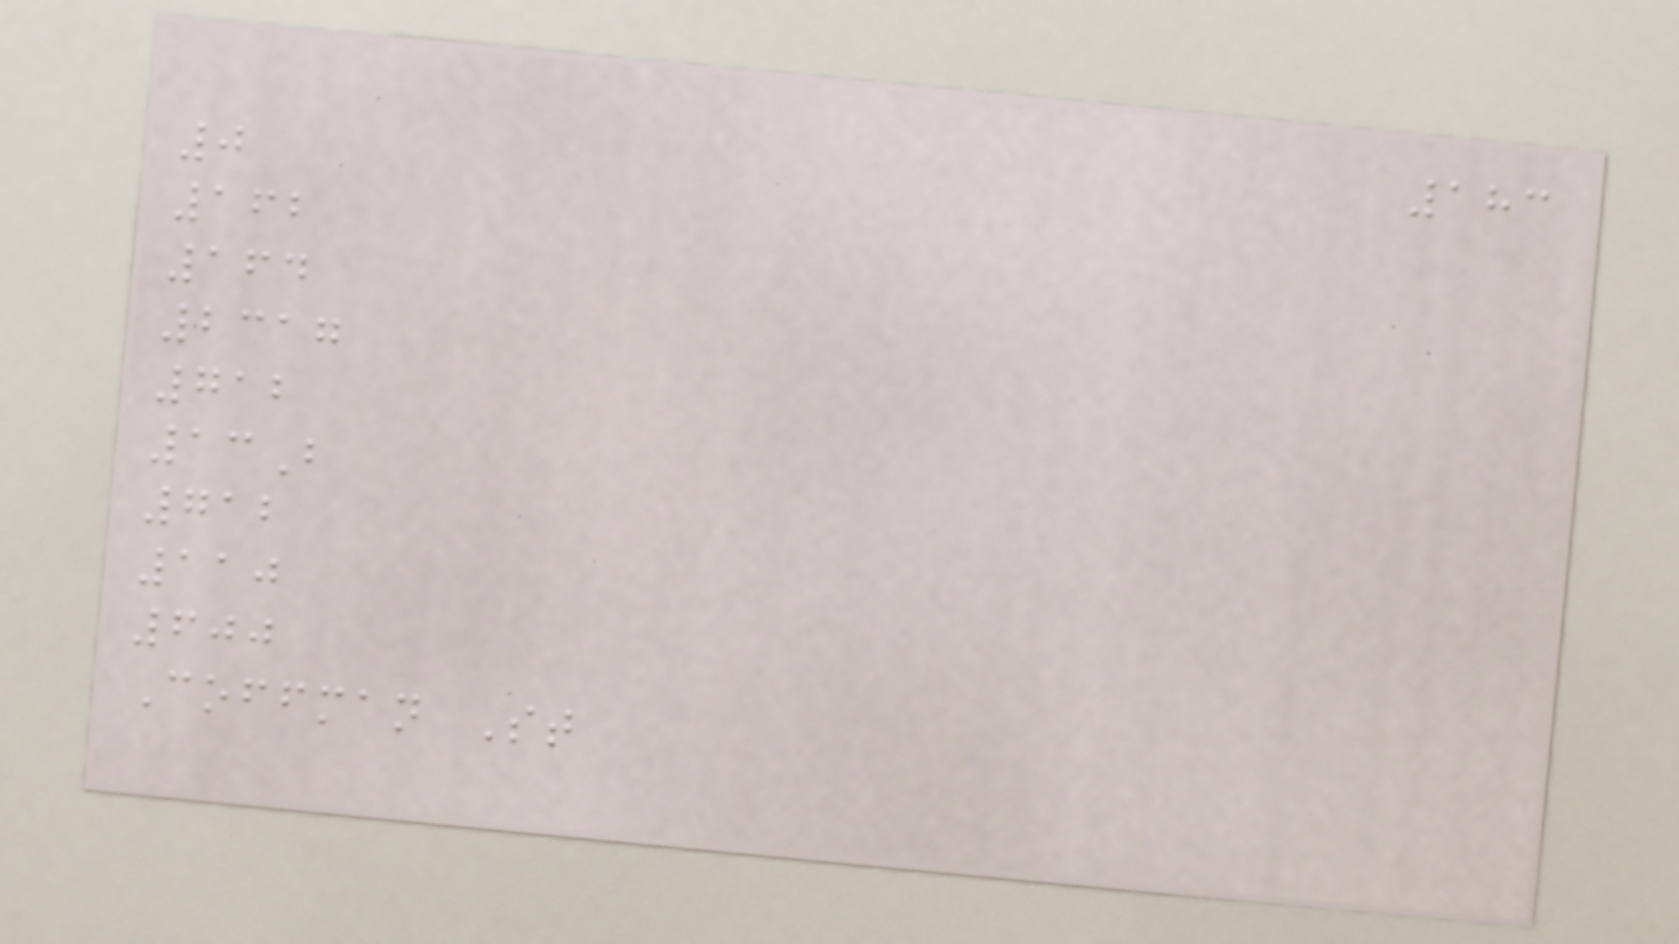183
0
162
164
2317
712
13B
712
110
600
Coffman St
